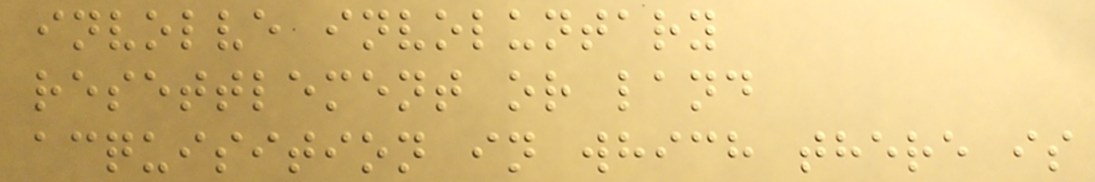involve involuntary
resettlement or land
acquisition in which there is
